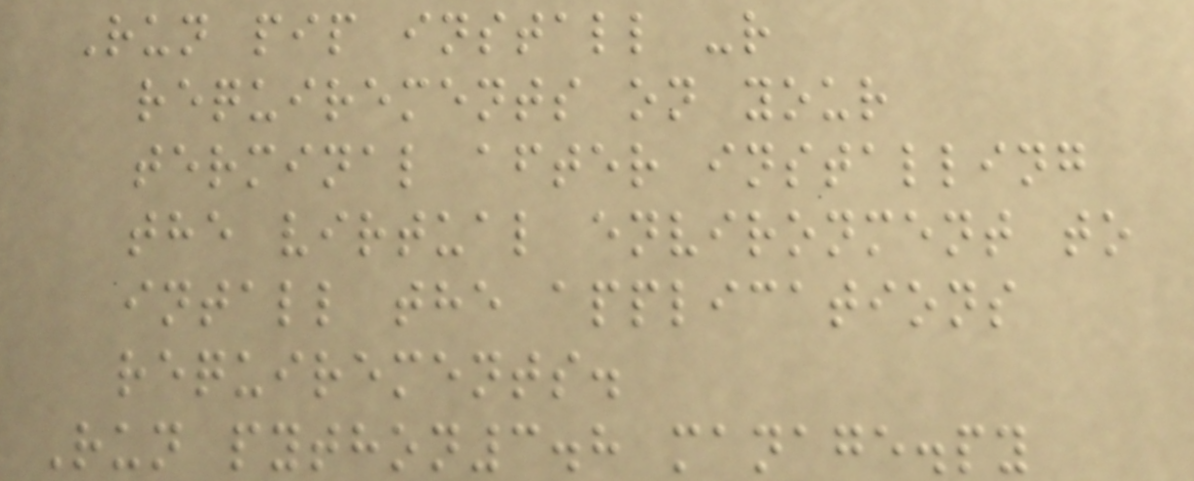Run pip install -r
requirements on your
terminal after installing
the virtual environment to
intall the applications
requirements.
Run python3.8 manage.py
